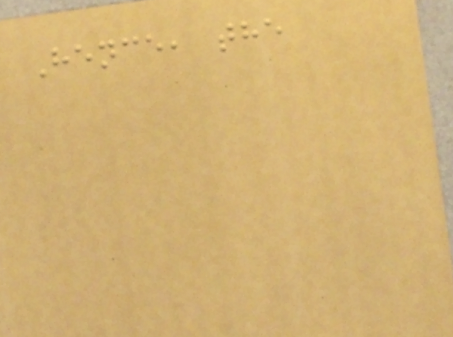Hence, the
